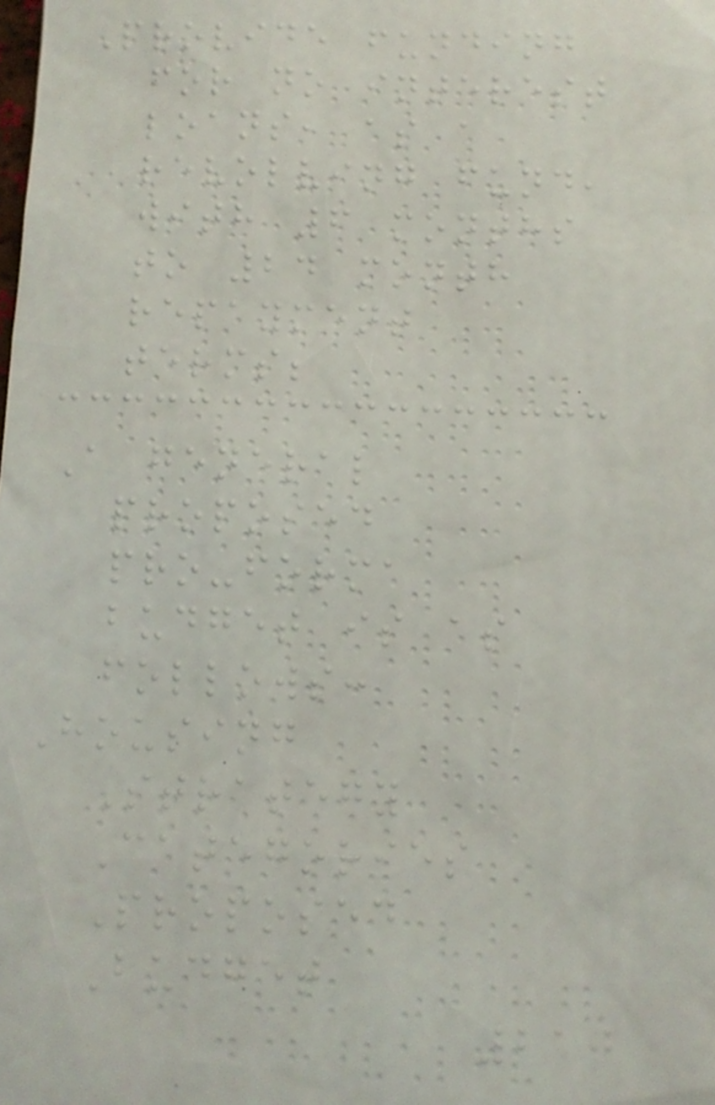Provide funding
for no interest
loans, as a
revolving fund,
with 6 months
to 24 month
repayment
terms;
A general
proposed
pro-forma
budget is as
follows:
Housing
Strategy
Categories
Proposed
Budget
210
